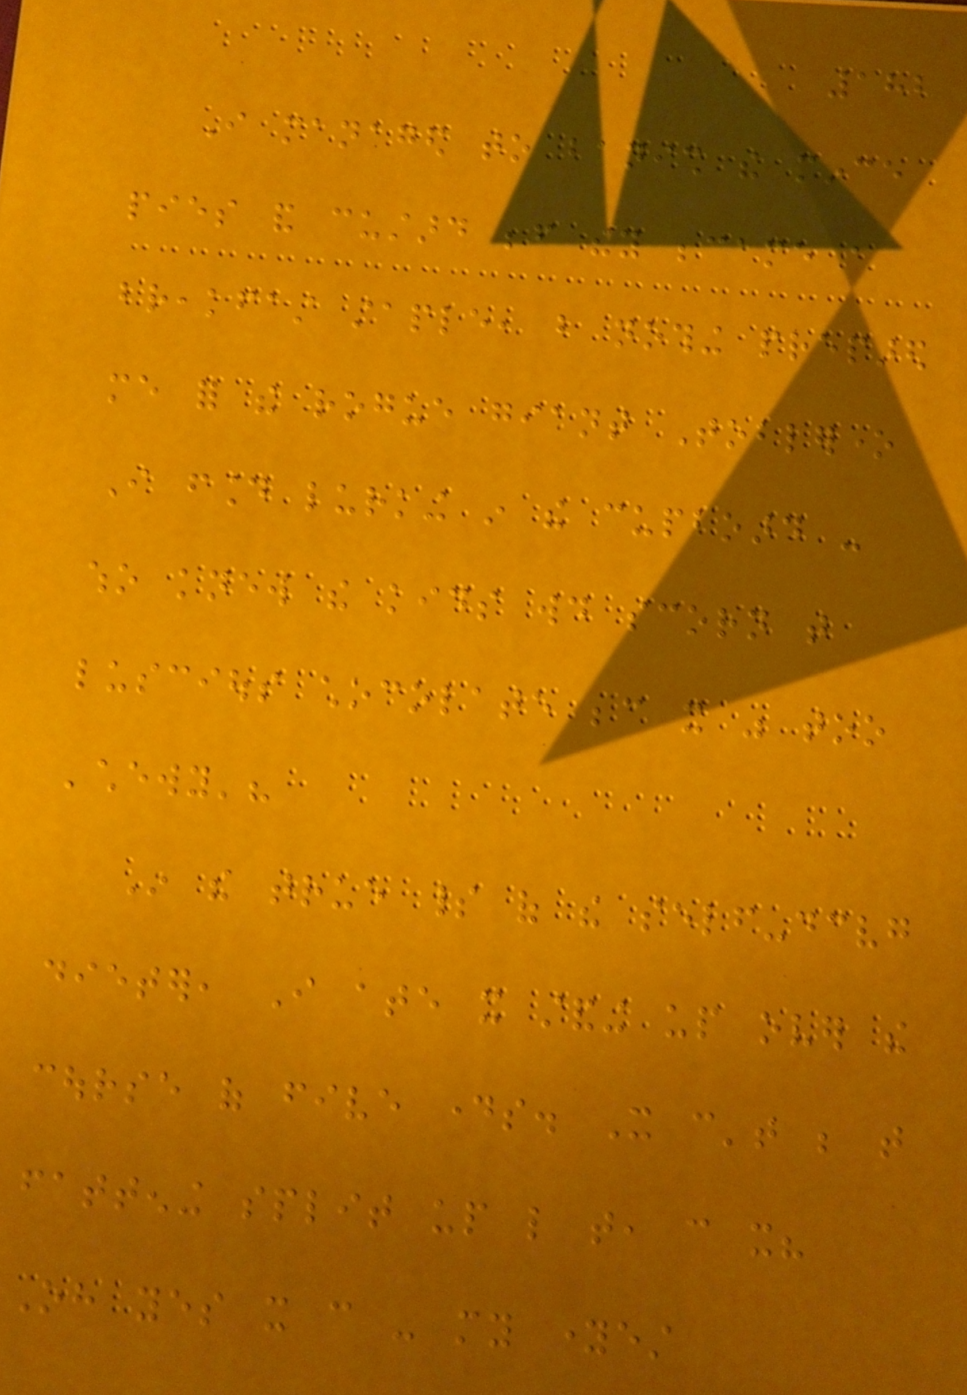182
I managed to banish the mince
pies and custard before they became a
breakfast staple, but nothing prepared
me for the rogue giant Toblerone
I found lurking in the cupboard -
who knew the kids would scorn that
luscious chocolate because it was too
'chewy'?
In the true spirit of the self-deceiving
dieter, I ate it standing up over the
course of five days. It can't be that
fattening split up like that, can it?
Oh yes it can - my youngest
